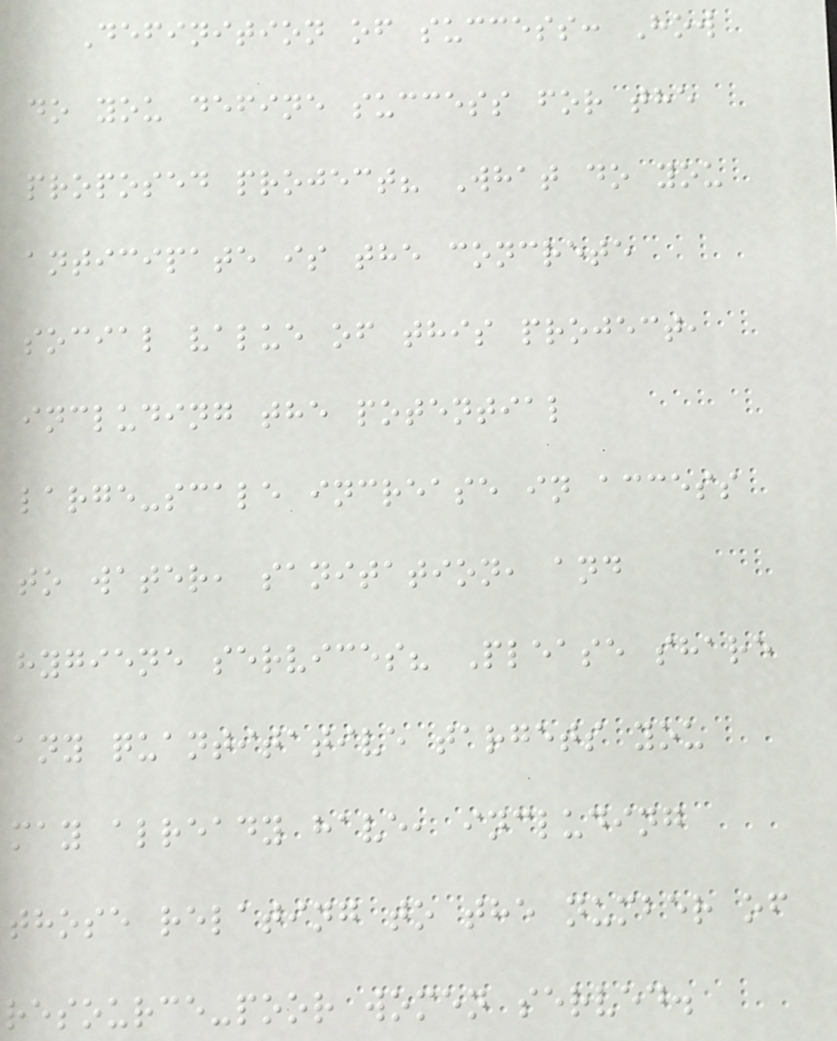Definition of success: How
do you define success for the
proposed project? What do you
anticipate is the concrete
social value of this project,
including the potential
large-scale increase in access
to water, sanitation, and
hygiene services? Please share
any quantitative targets you
may already have, including
those relating to the number of
resource-poor women served.
